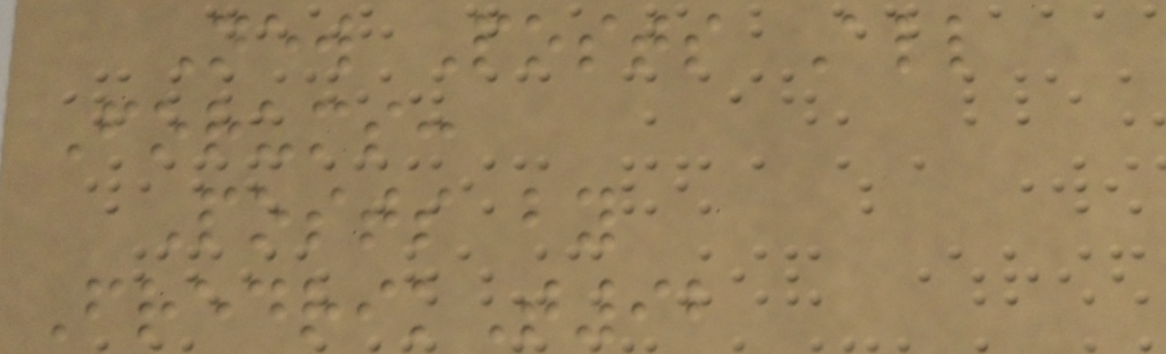New Posts All
Forums:
Posts by
FredrikT92
